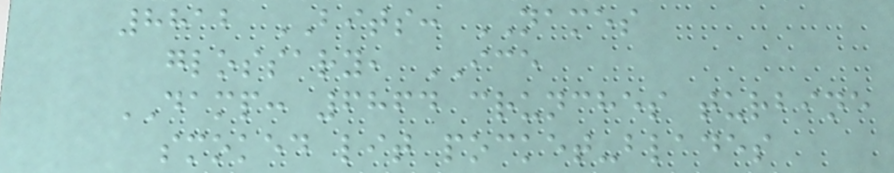8812 BITS: NAMES
glossary, ICE
DAMP: 6864 crunches turbine
smoked lit pocket-blades
